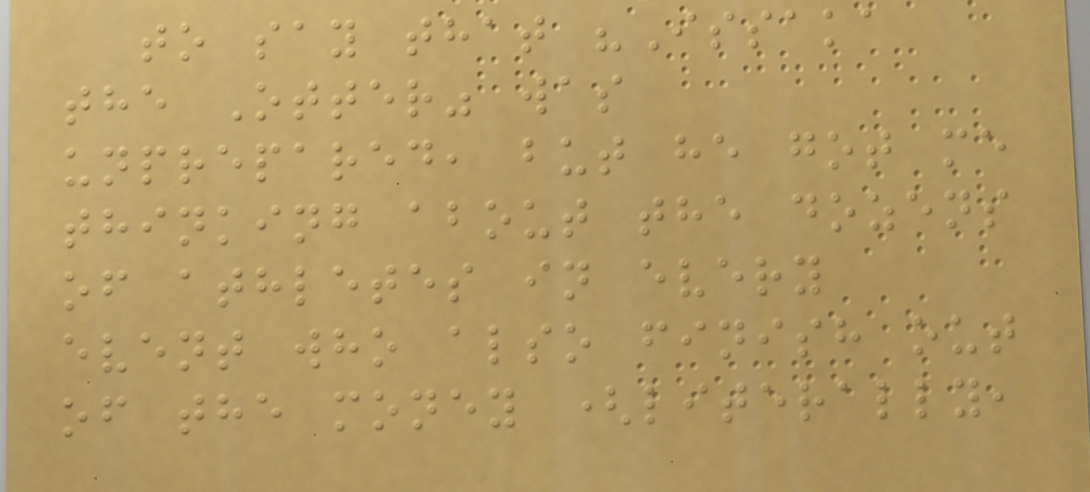to say that "Issaka
the Otter" was
unprepared, but he got me
thinking about the dozens
of athletes in every
event who also finish out
of the money (literally,
